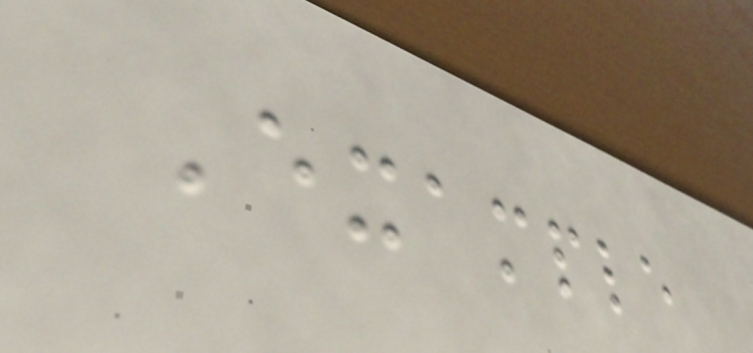Example
